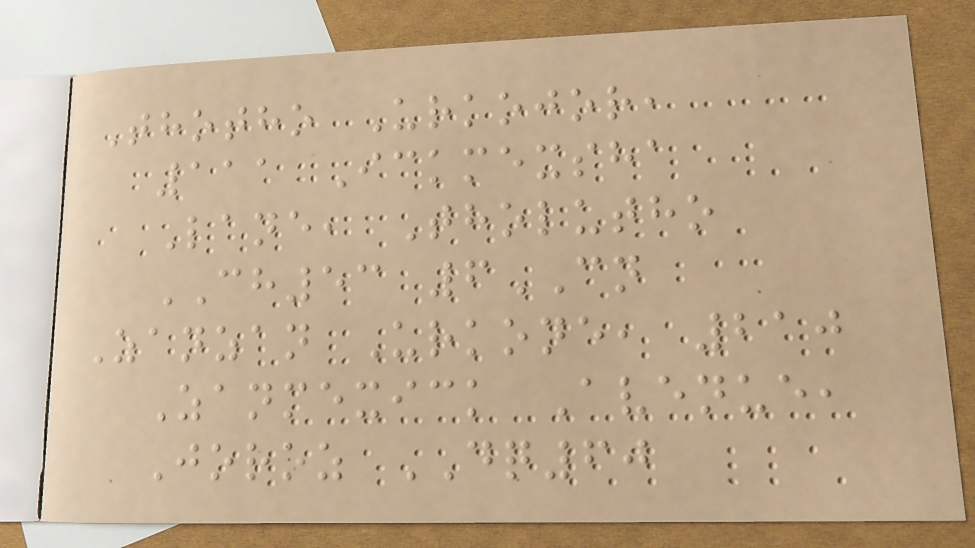Thotho Urkojor,
111 Ickmexsha
Lane, Tholutho
CH53 6CN
Zanzan Urkone, 210
Zanmexick Avenue,
Joroz DQ60
